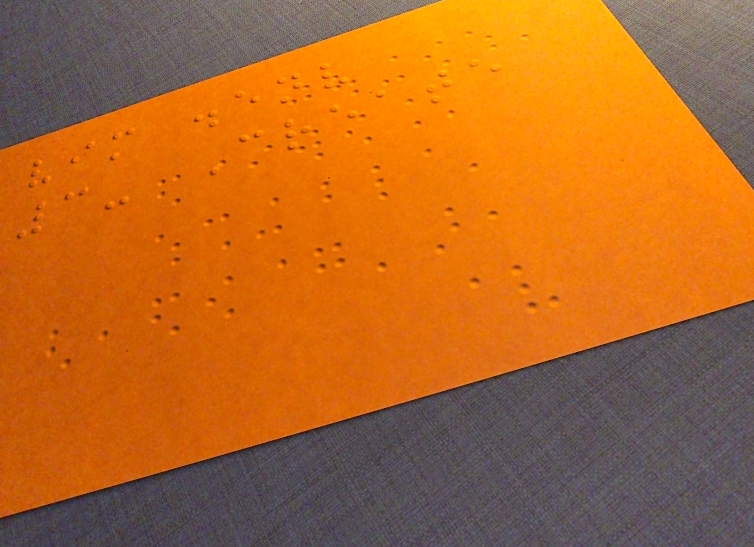vim .env
3- Create
